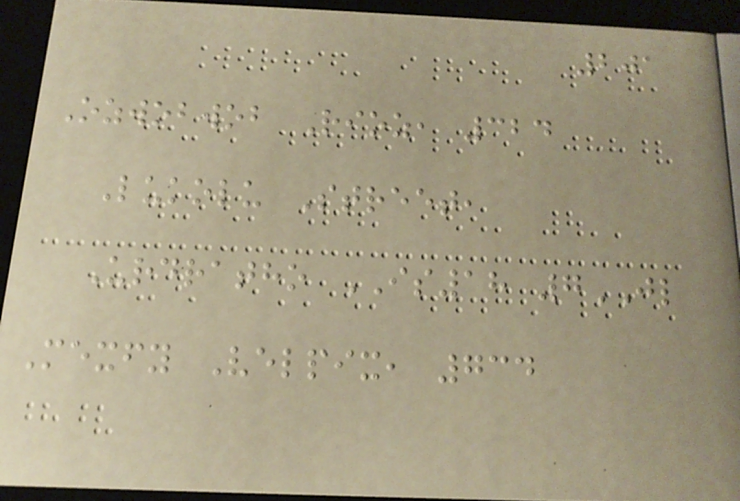201
Ozwobwob Rioz, 324
Lukolu Street,
Urdratho IS18 7JL
Mexfy Velpix, 734
